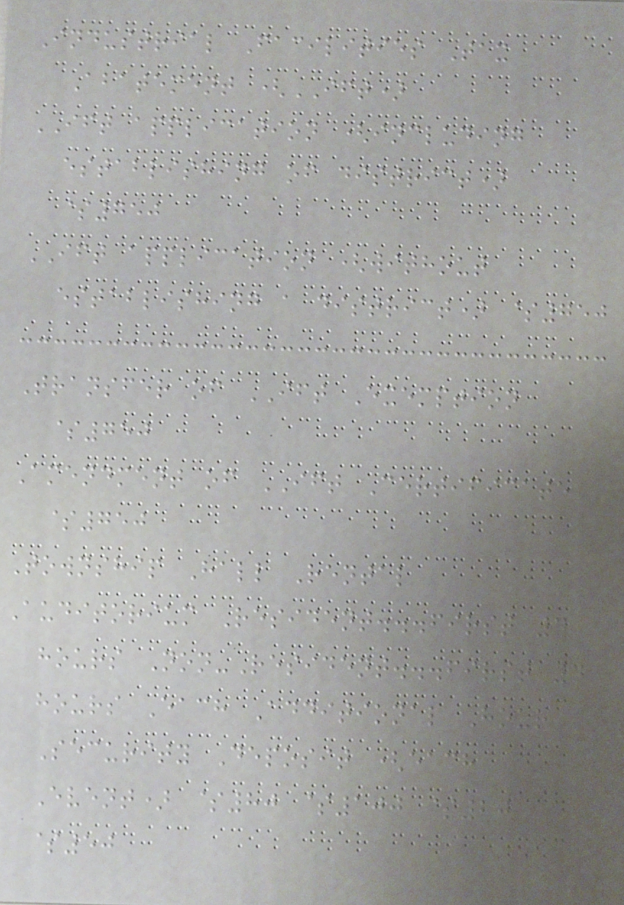Industrial Facilities Tax
Abatement (IFT)
IFT application (including
establishing of district)
$750
IFT application (without
establishing a district) $750
Transfer of IFT Exemption
$750
Amendment of IFT Certificate
$750
Township Hall Rental
Auditorium Resident...first 4
hours Non-Resident...first 4
hours Each Additional Hour
Security Deposit (each
Event) $80 $100 $20
$50
